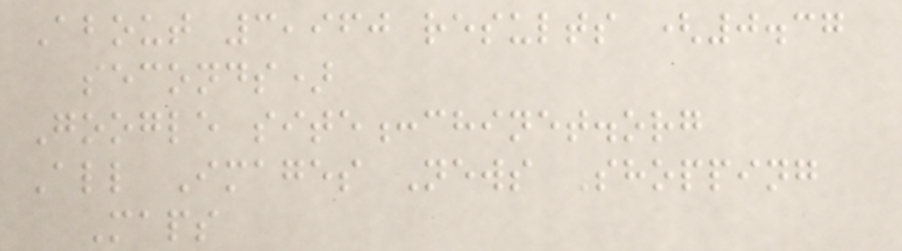About 3,960 results (0.37
seconds)
Google site:chinet.org
All Images News Shopping
Maps
